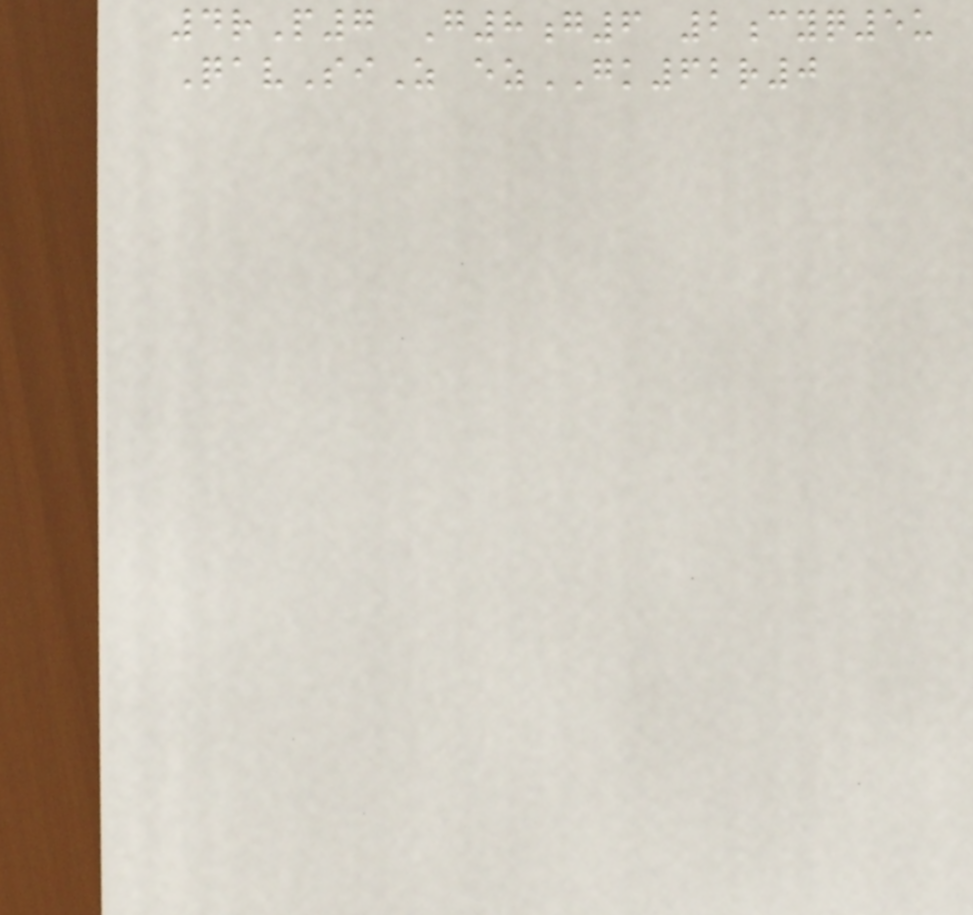4rP7 G8g6 2cyq5u
QavSiZ ezGK62r0
